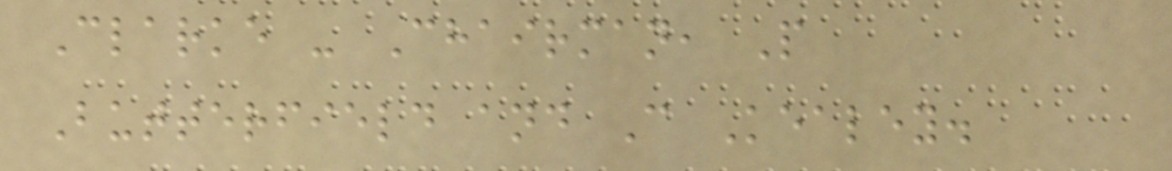Clarke - Chairman, P
Butterfield and C Kealey.
